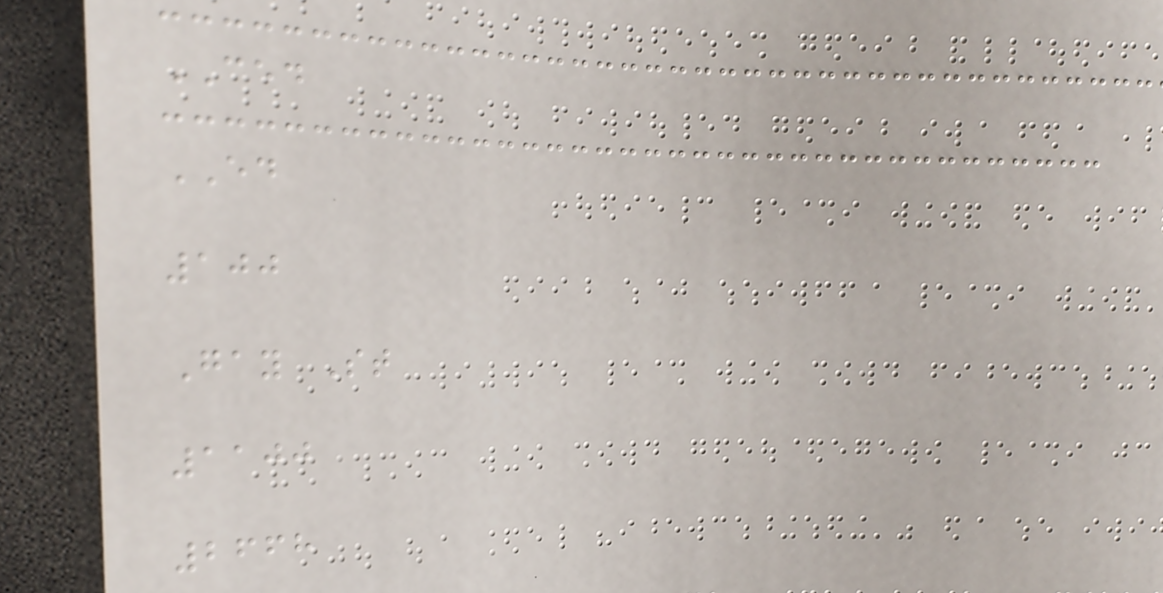CED
ED
100
Gay St
1100
2668
